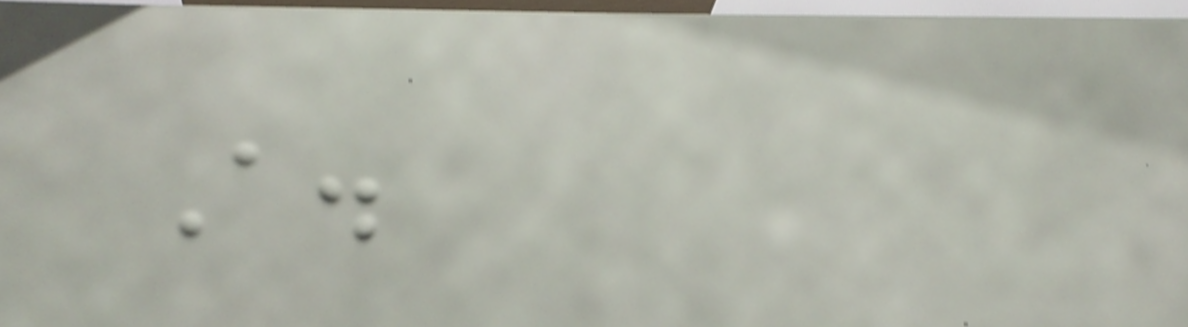A.
